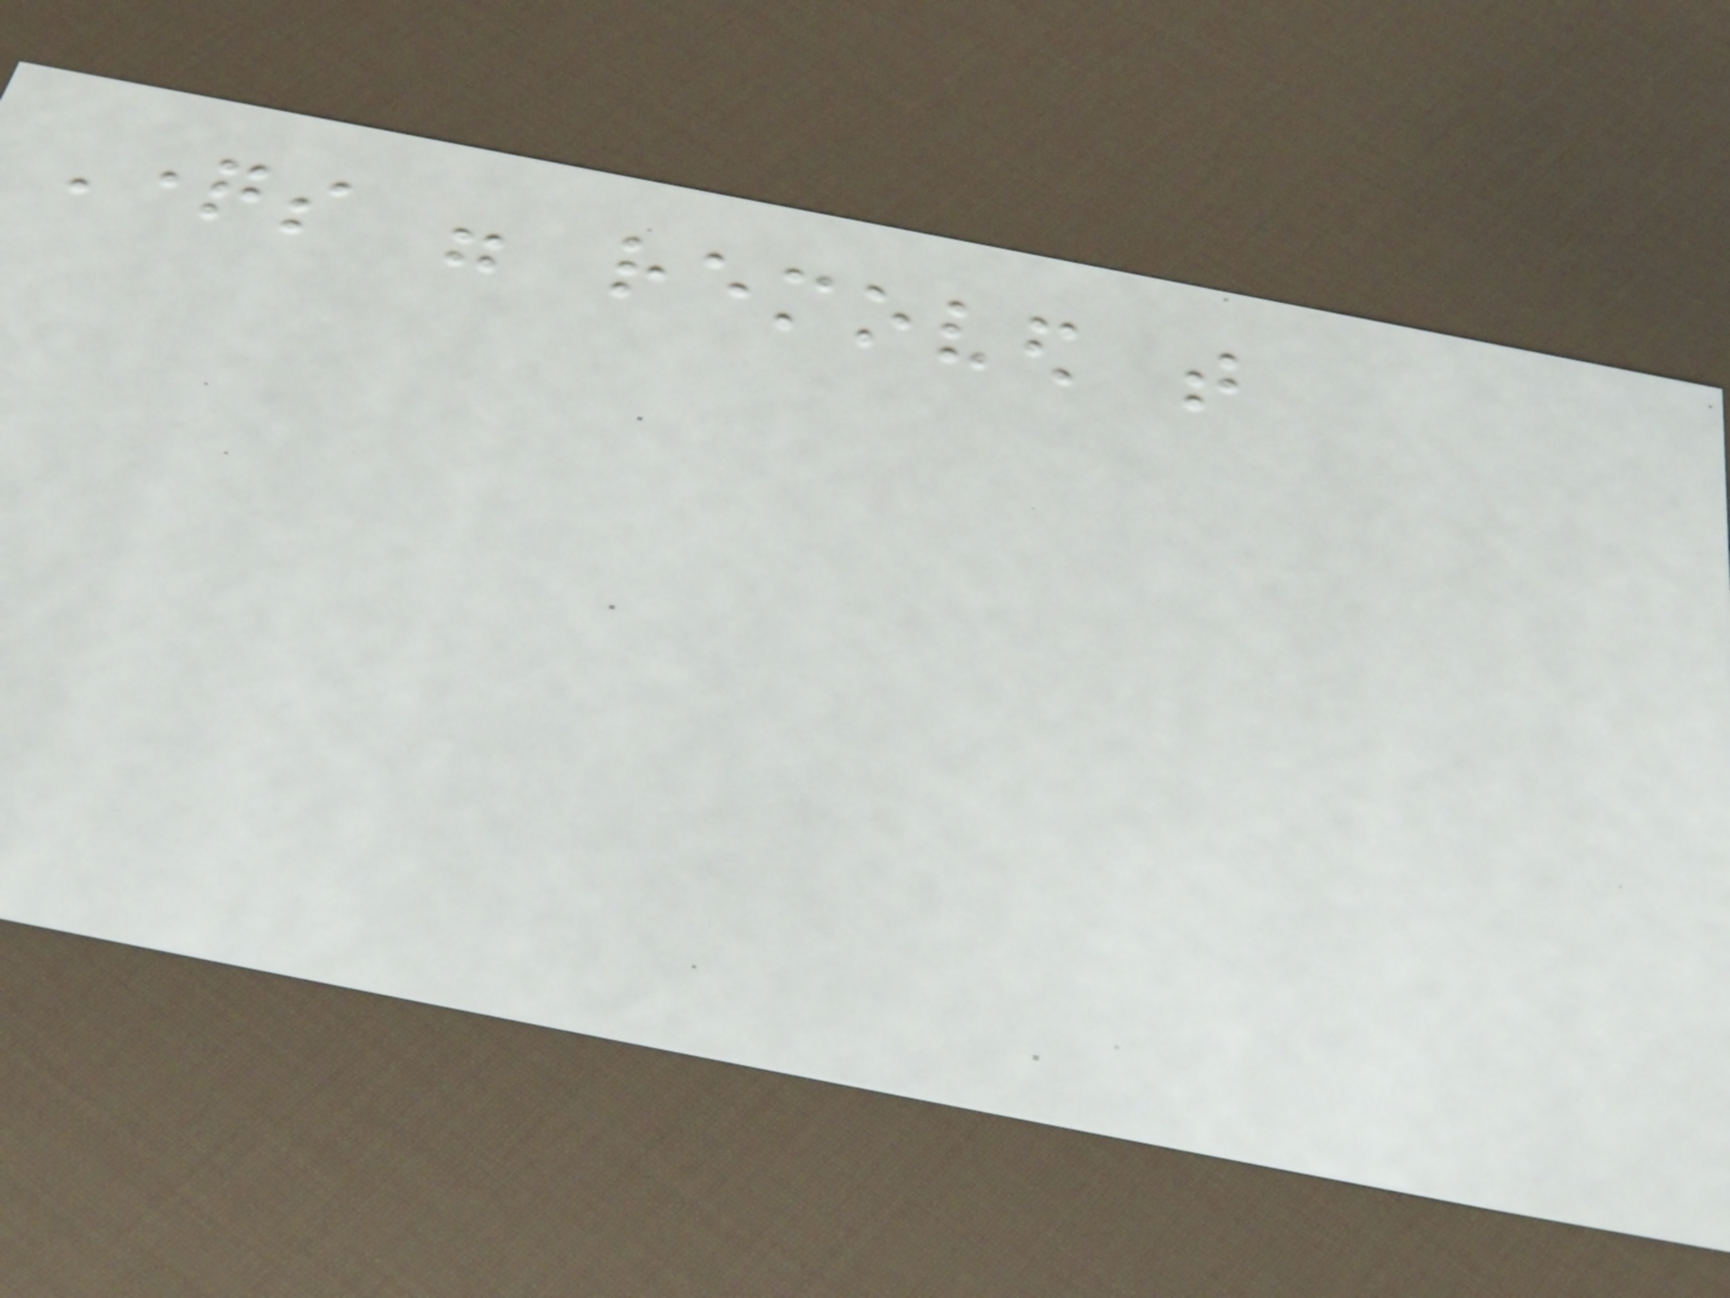Questions were removed that
